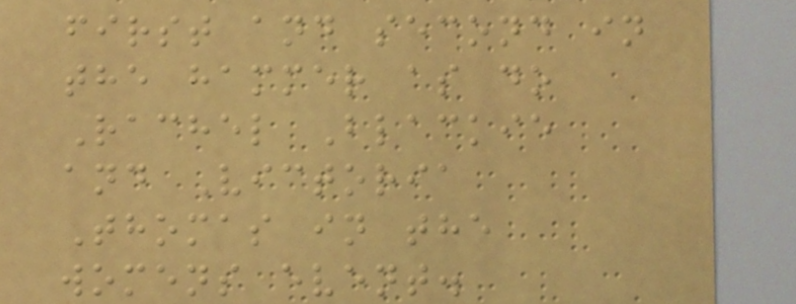first and second in
the hammer as do
Rachel Blackie
and Victoria
Thomas in the
womens event.
